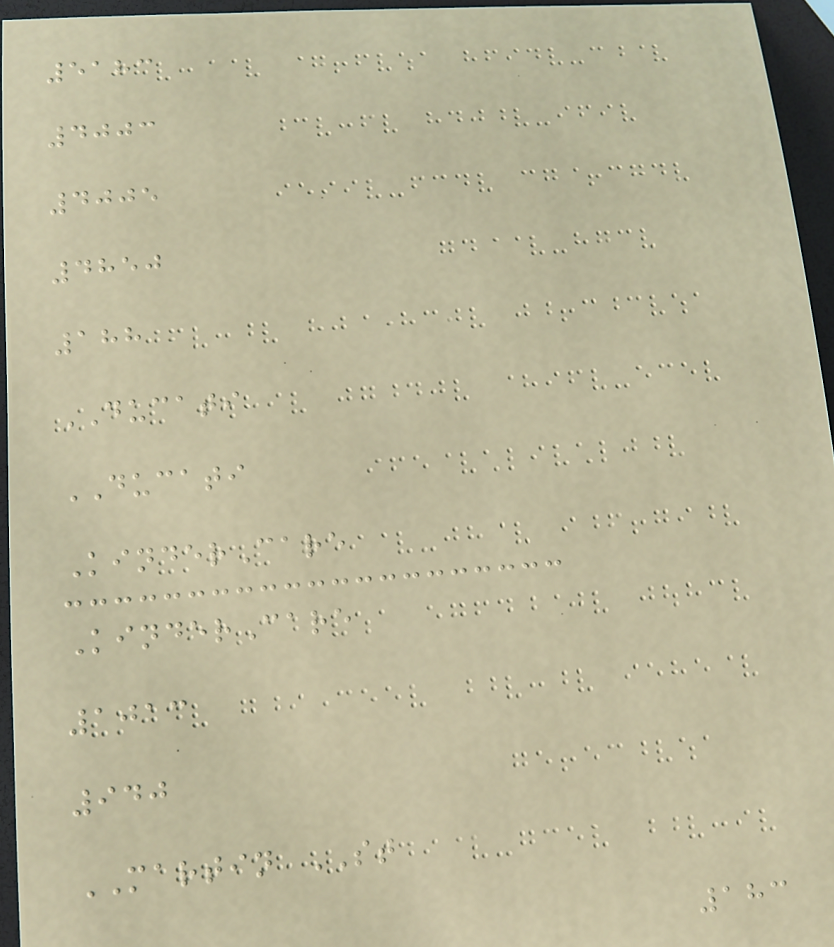5183
4003
4005
4850
188
DUCATI
DUCATI
KinderCare
KinderCare
1013
940
MARTIN ST
183
